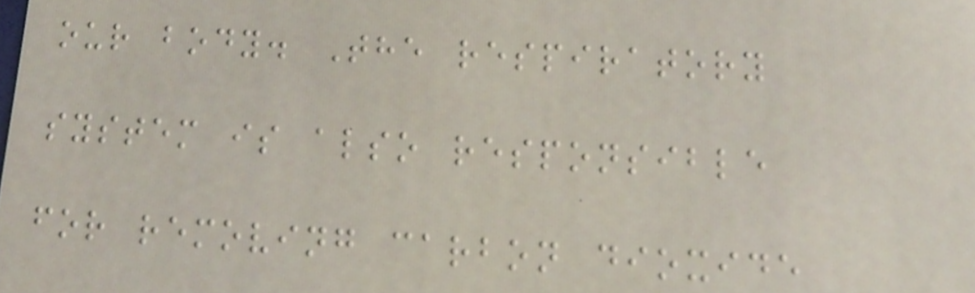our body. The respiratory
system is also responsible
for removing carbon dioxide
